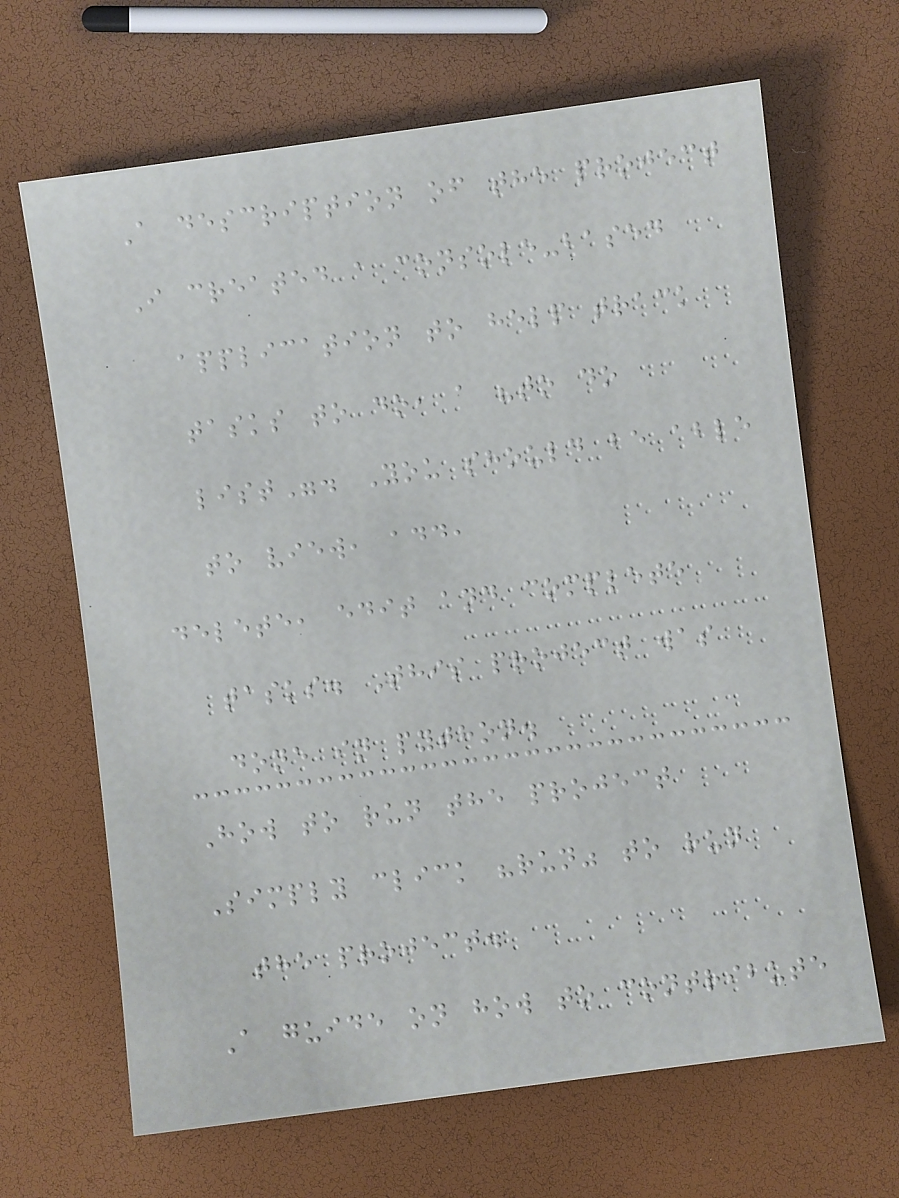A description of the project
I created a console-based
application to help track
tasks to do, a "to do
list". You should be able
to view, add,
delete, edit and complete
tasks. This project was
done in python.
How to run the project
Simply click "run" to run
the project.
A guide on how to contribute
